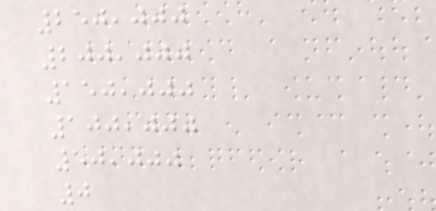250,000
200,000
150,000
100,000
50,000
0
